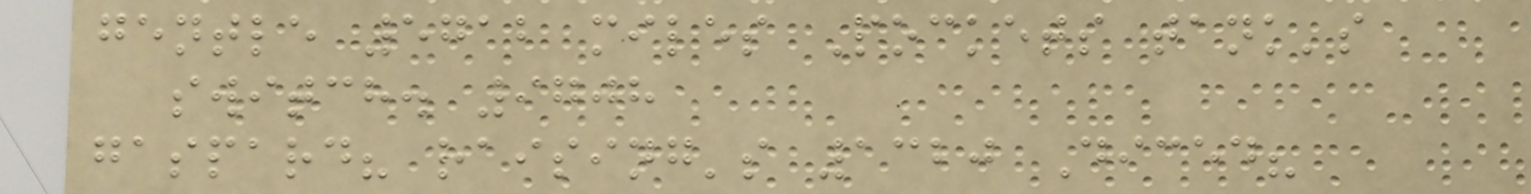gentle 5712 miles Pockets tank's
switch. 9708
gaspard? raising's 1320 Diced?
